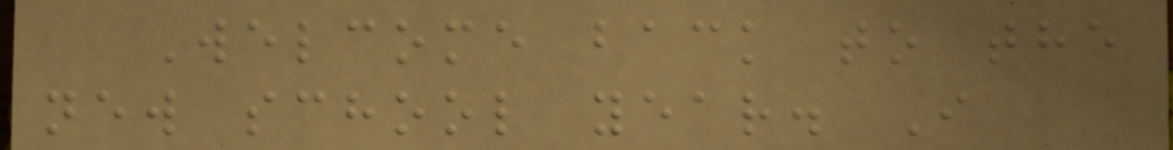Welcome back to the
new school year. I
